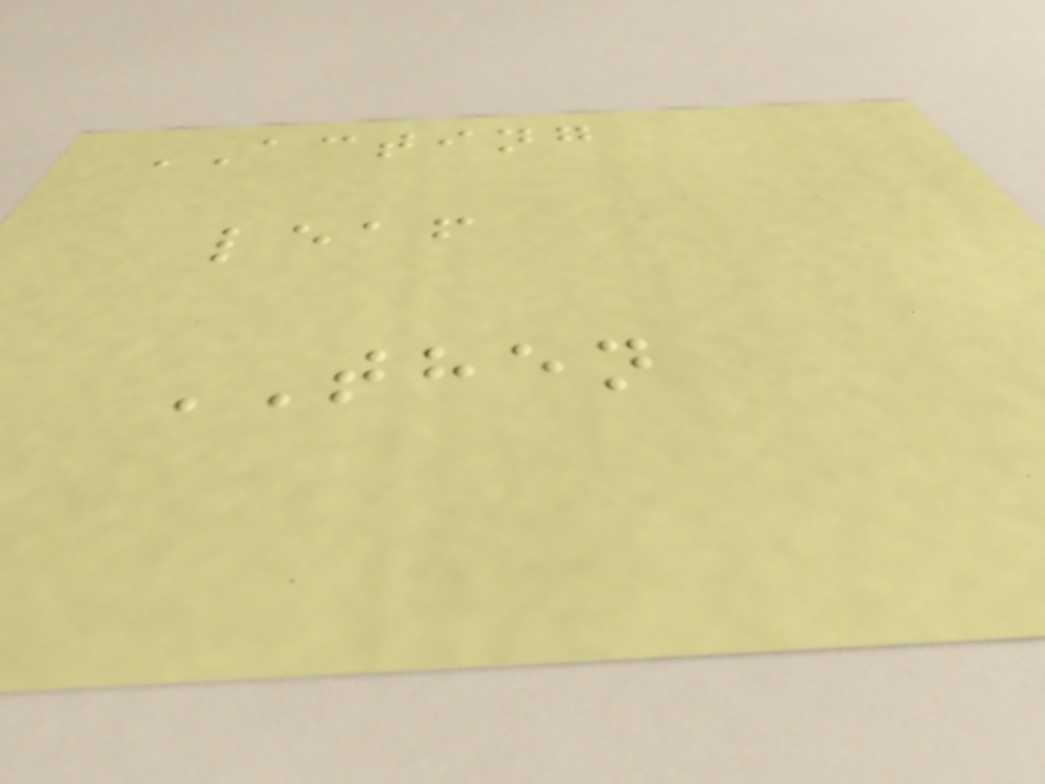ACTING
leaf
THEN
